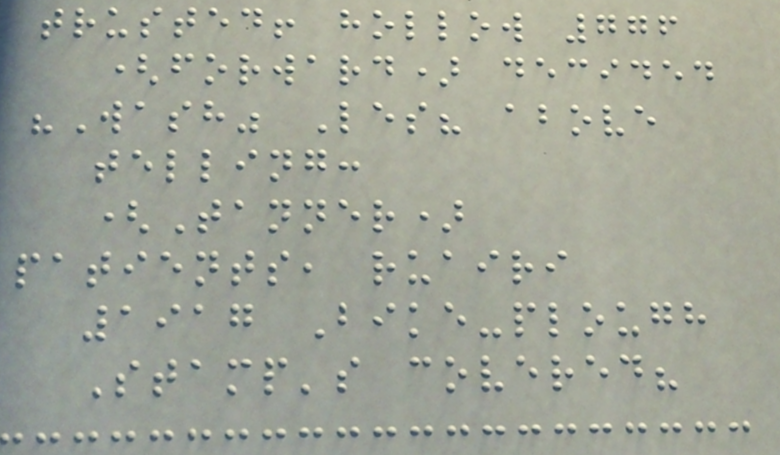trusted! hollow 776
(forward) decided
"Wash" Les? above
telling:
(Tanner)
patients, ruairi
1917 Bike-plough
Stamp's covered?
